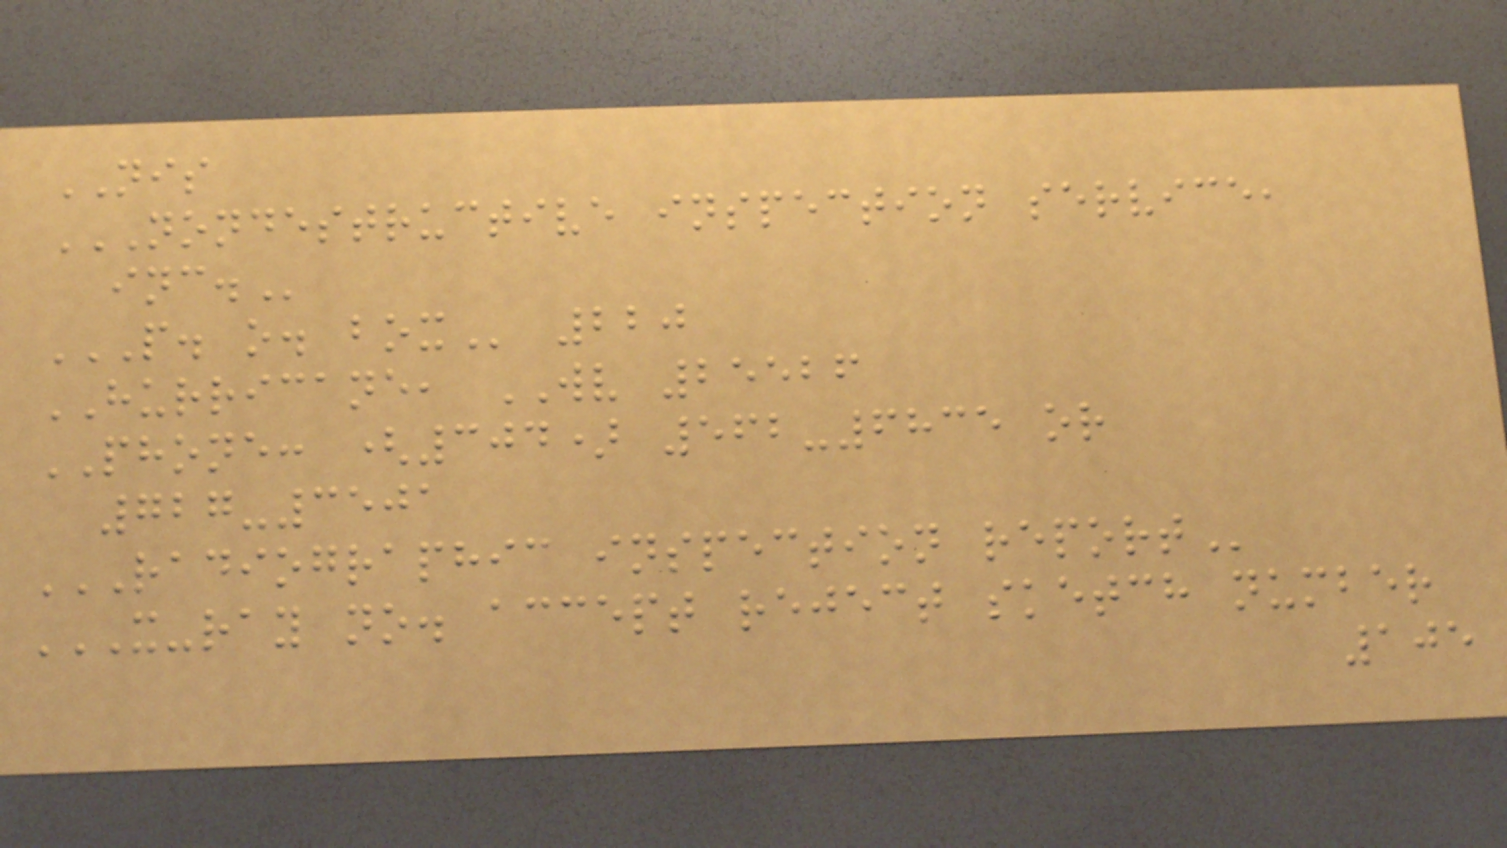NIS
NONDESTRUCTIVE INSPECTION SERVICE,
INC.
P. O. BOX 220
HURRICANE, WV 25526
PHONE: (304) 562-6835 or
727-3501
RADIOGRAPHIC INSPECTION REPORT
X-RAY NO. ACCEPT REJECT SKETCH NUMBER
105
